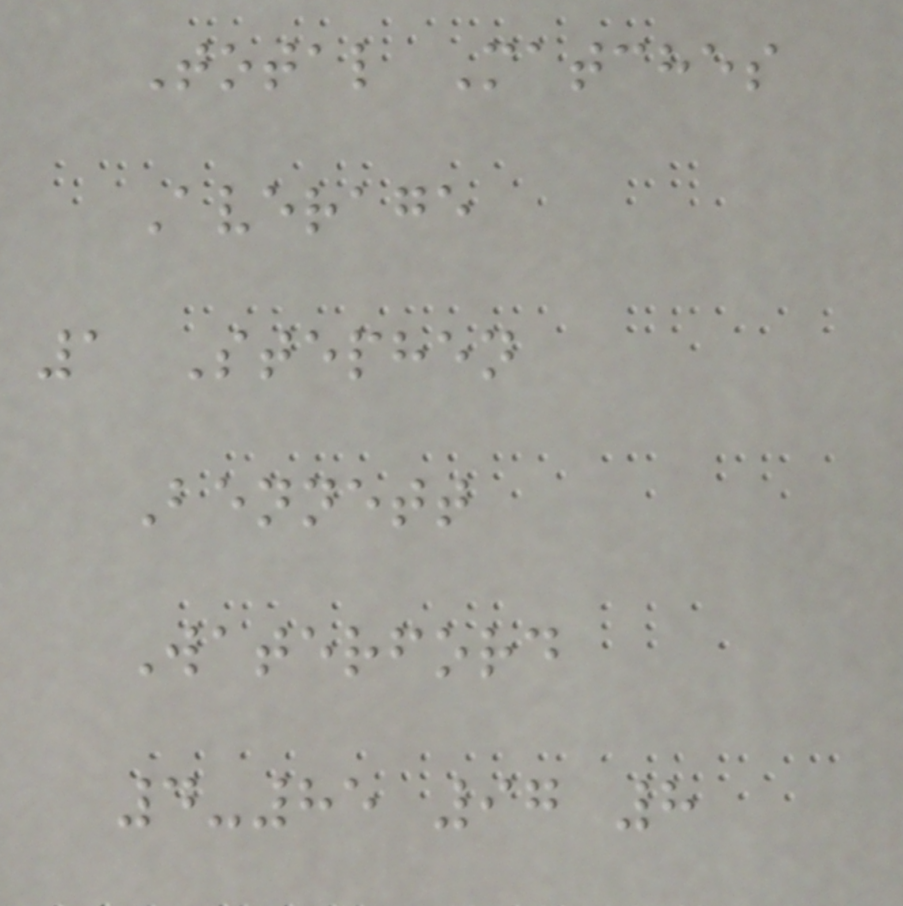Total Matches
Average
1 Stephen
Bennett
Waterford
4-85 97 8
